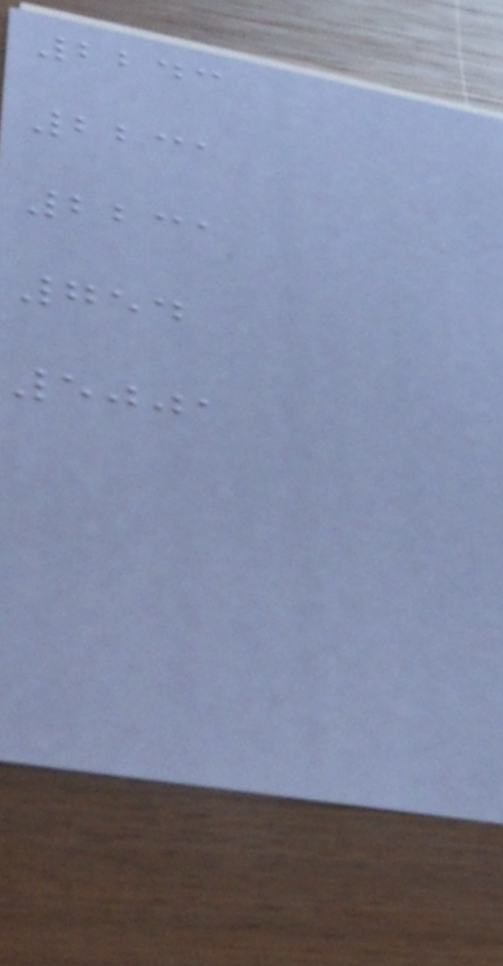2243
2231
2231
754
5001
